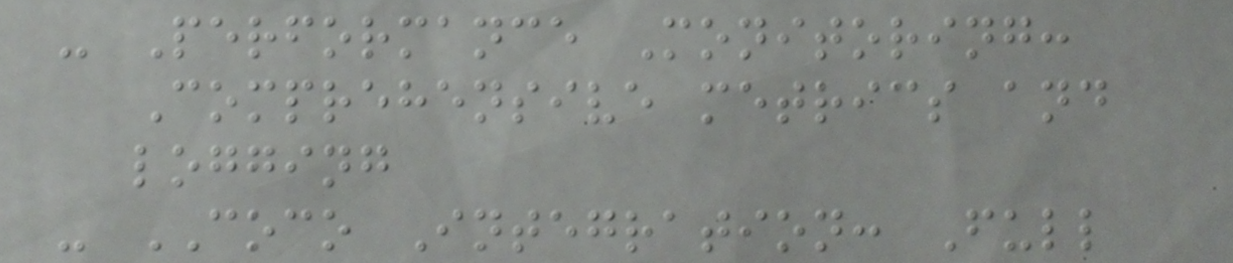- Performance Monitoring:
Comprehensive metrics and
logging
- COCO Integration: Full
